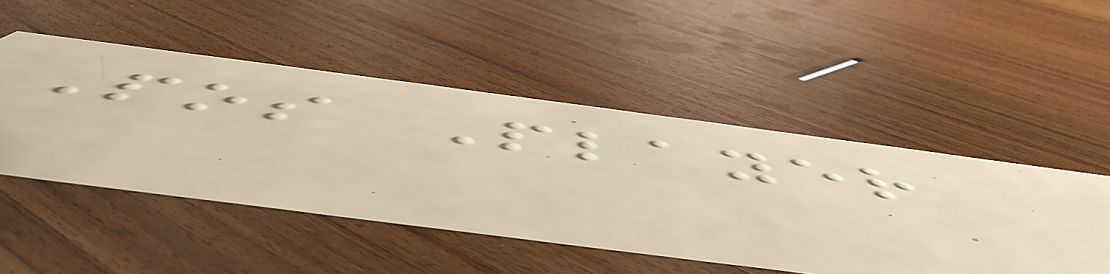Pos Player
